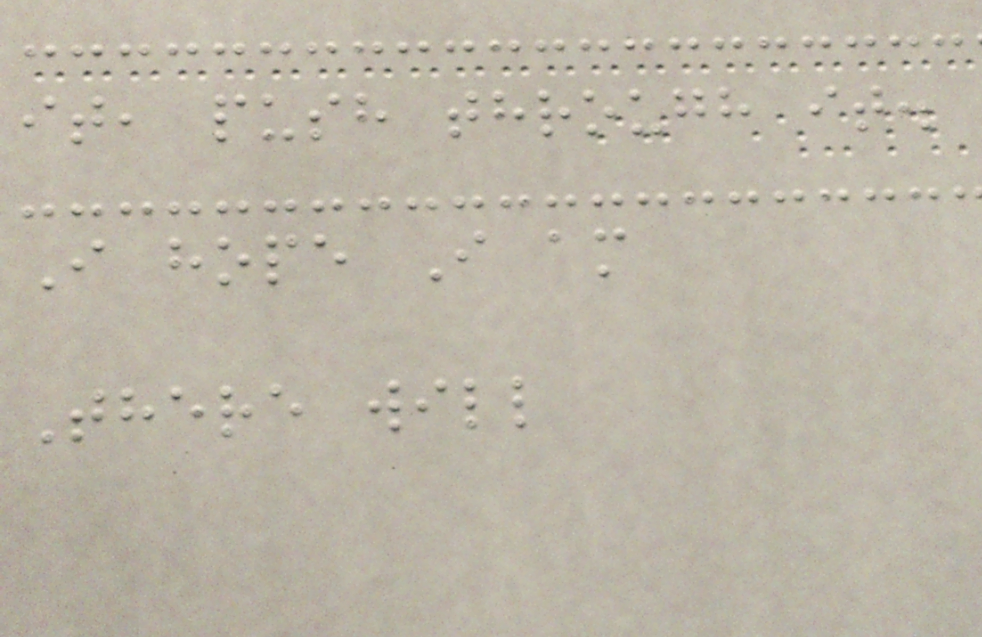it, push through it.
I hope I am
There will
